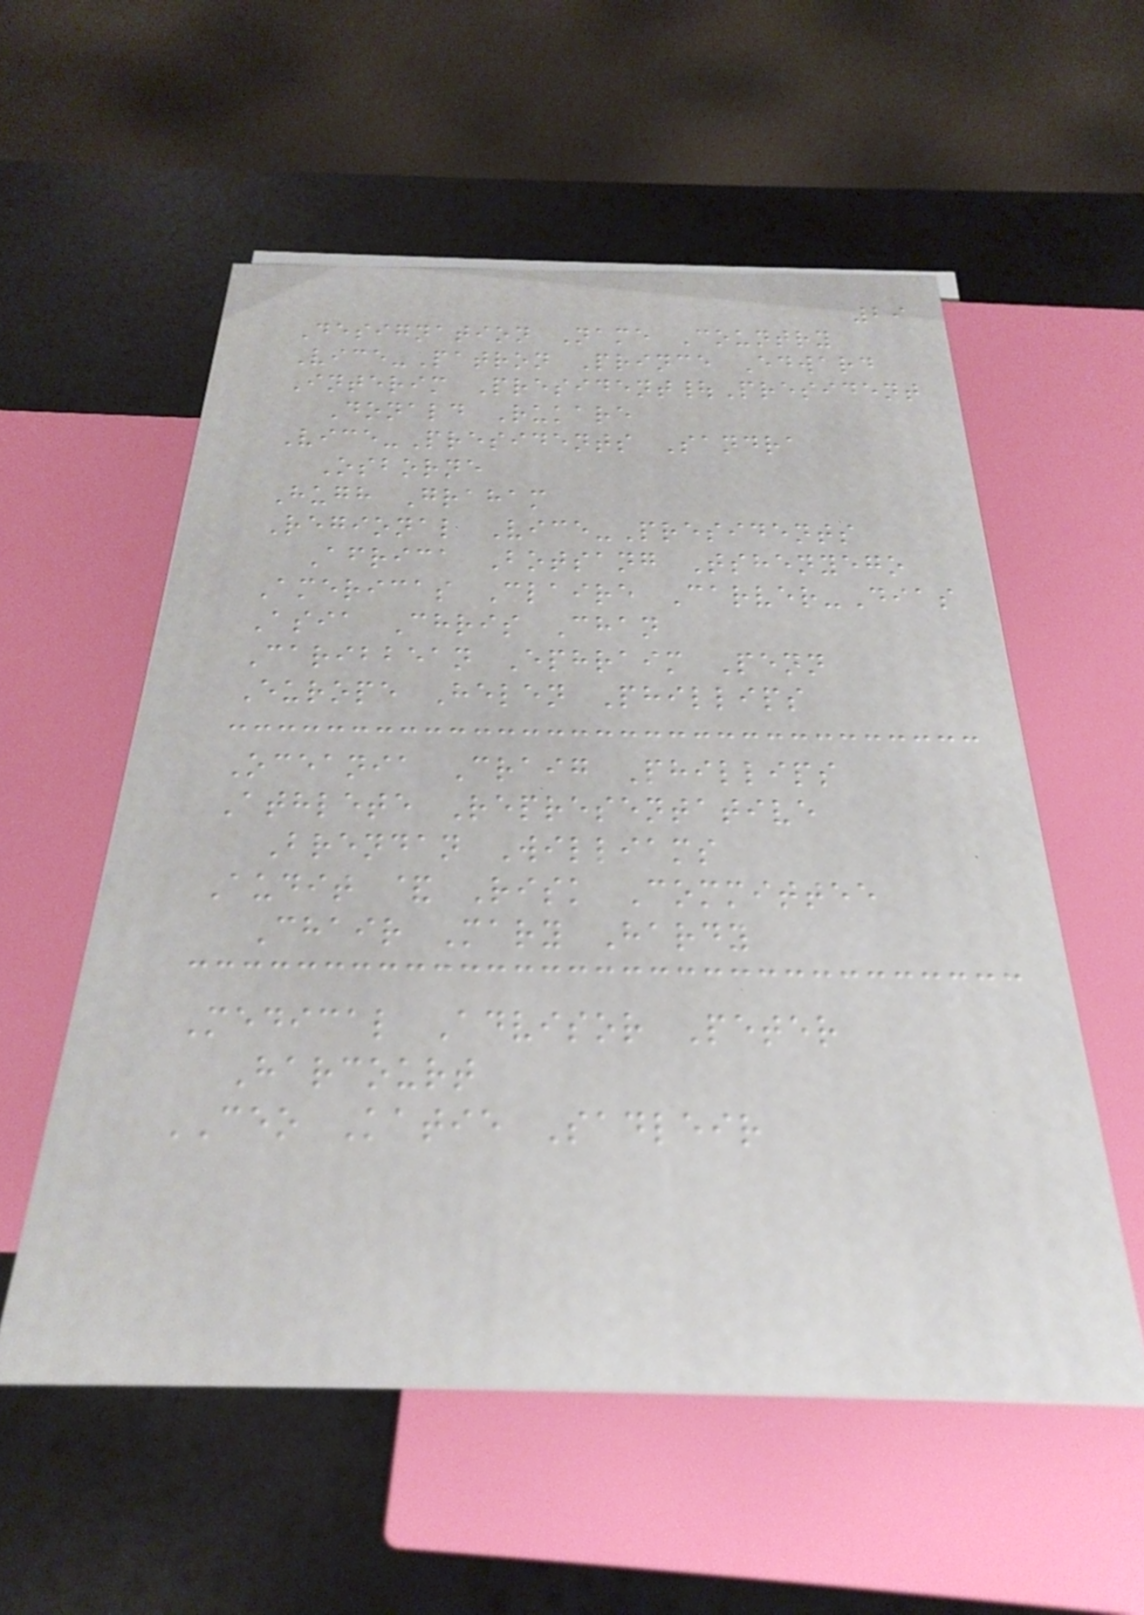29
Designation Name Country
Vice-Patron Prince Edward
Interim President|President
Donald Rukare
Vice-Presidents Sandra
Osborne
Hugh Graham
Regional Vice-Presidents
Africa Botsang Tshenyego
Americas Claire Carver-Dias
Asia Chris Chan
Caribbean Ephraim Penn
Europe Helen Phillips
Oceania Craig Phillips
Athlete Representative
Brendan Williams
Audit & Risk Committee
Chair Mary Hardy
Medical Advisor Peter
Harcourt
CEO Katie Sadleir
